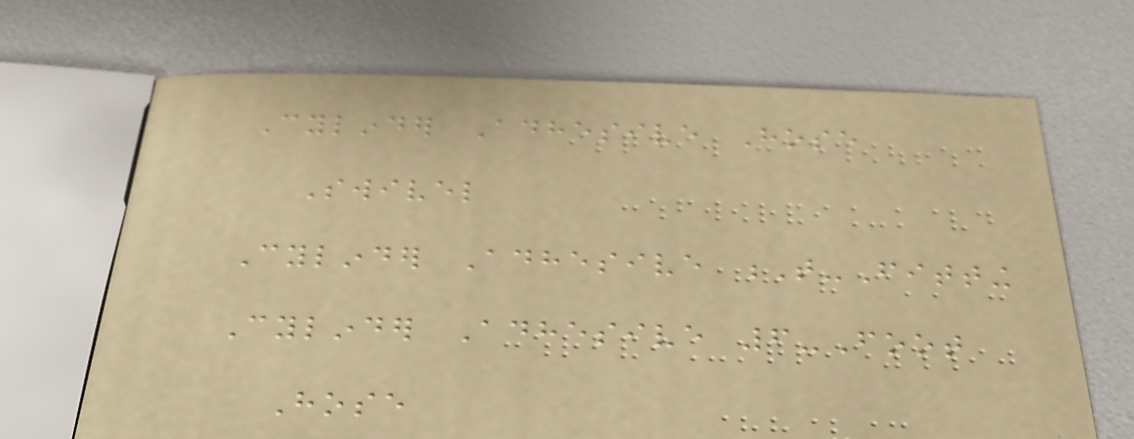Cylinder Adhesive Hose
Swivel
Cylinder Adhesive T-Fitting
Cylinder Adhesive 6-Foot
Hose
